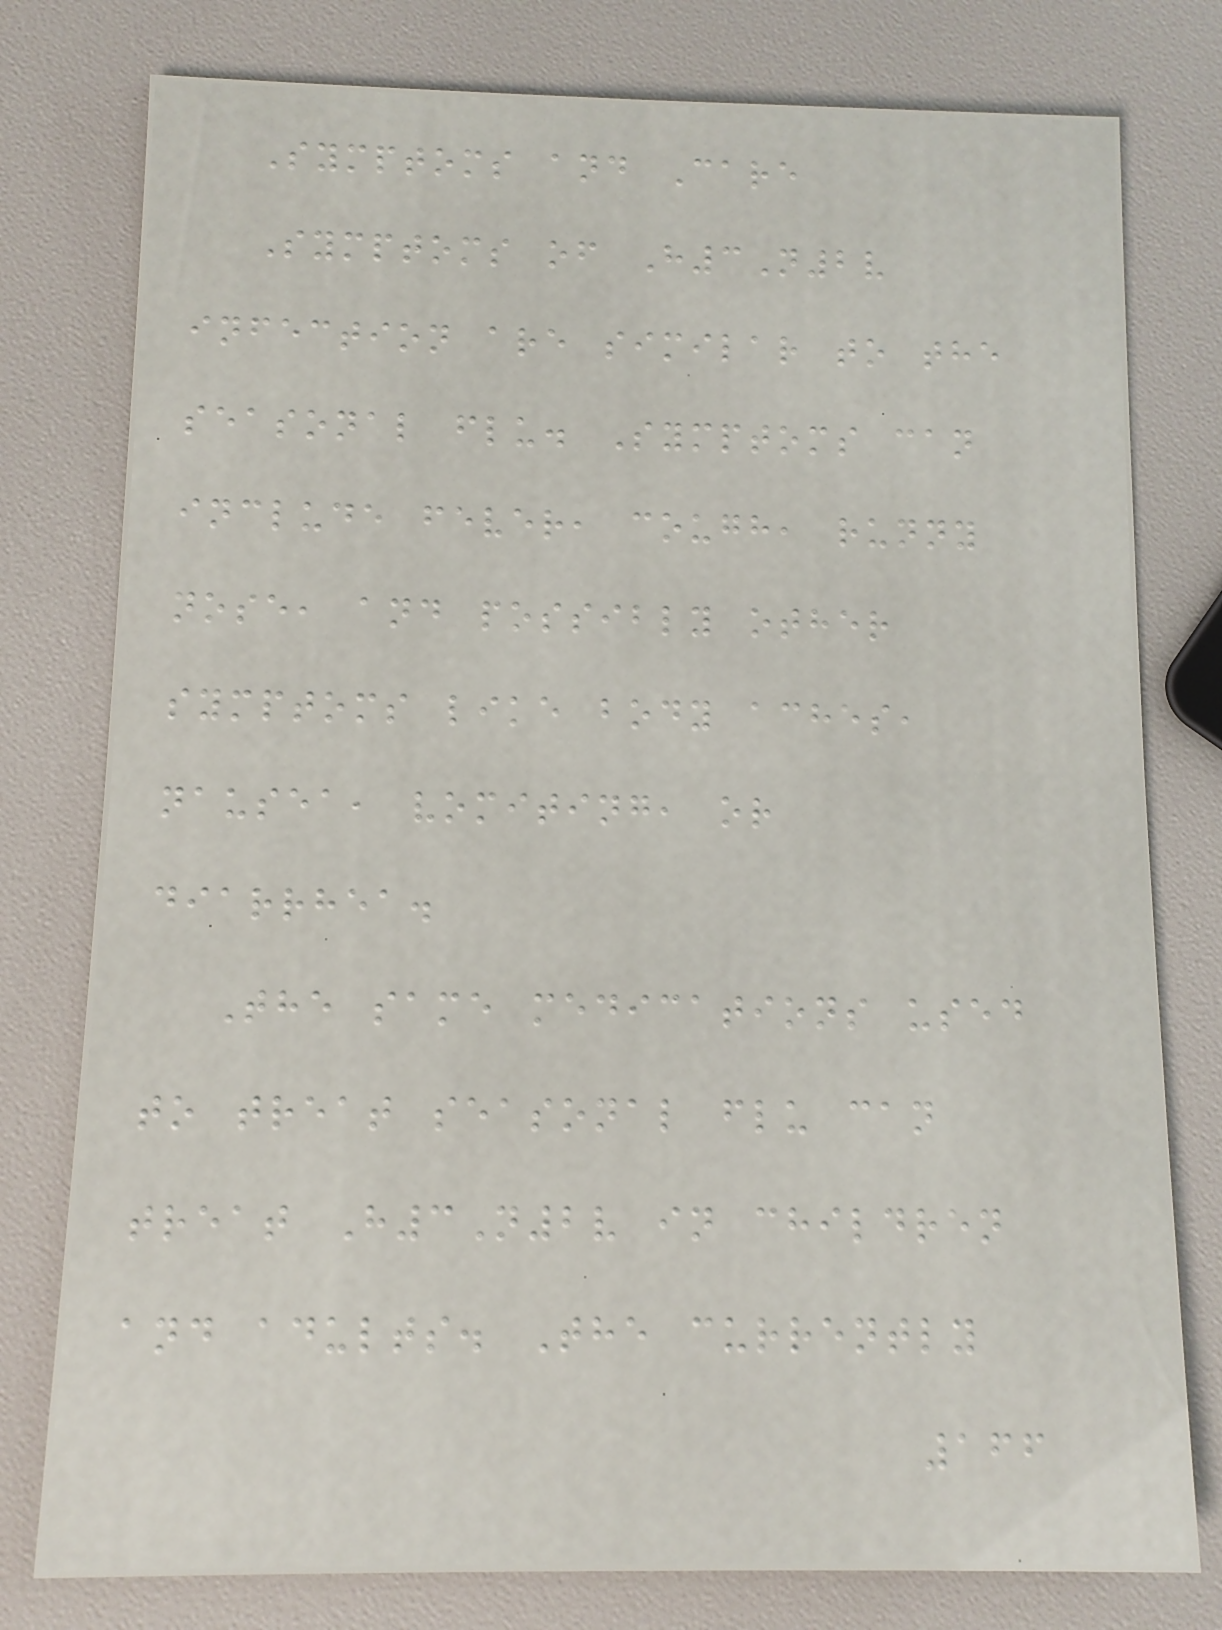Symptoms and Care
Symptoms of H3N2v
infection are similar to the
seasonal flu. Symptoms can
include fever, cough, runny
nose, and possibly other
symptoms like body aches,
nausea, vomiting, or
diarrhea.
The same medications used
to treat seasonal flu can
treat H3N2v in children
and adults. The currently
166
